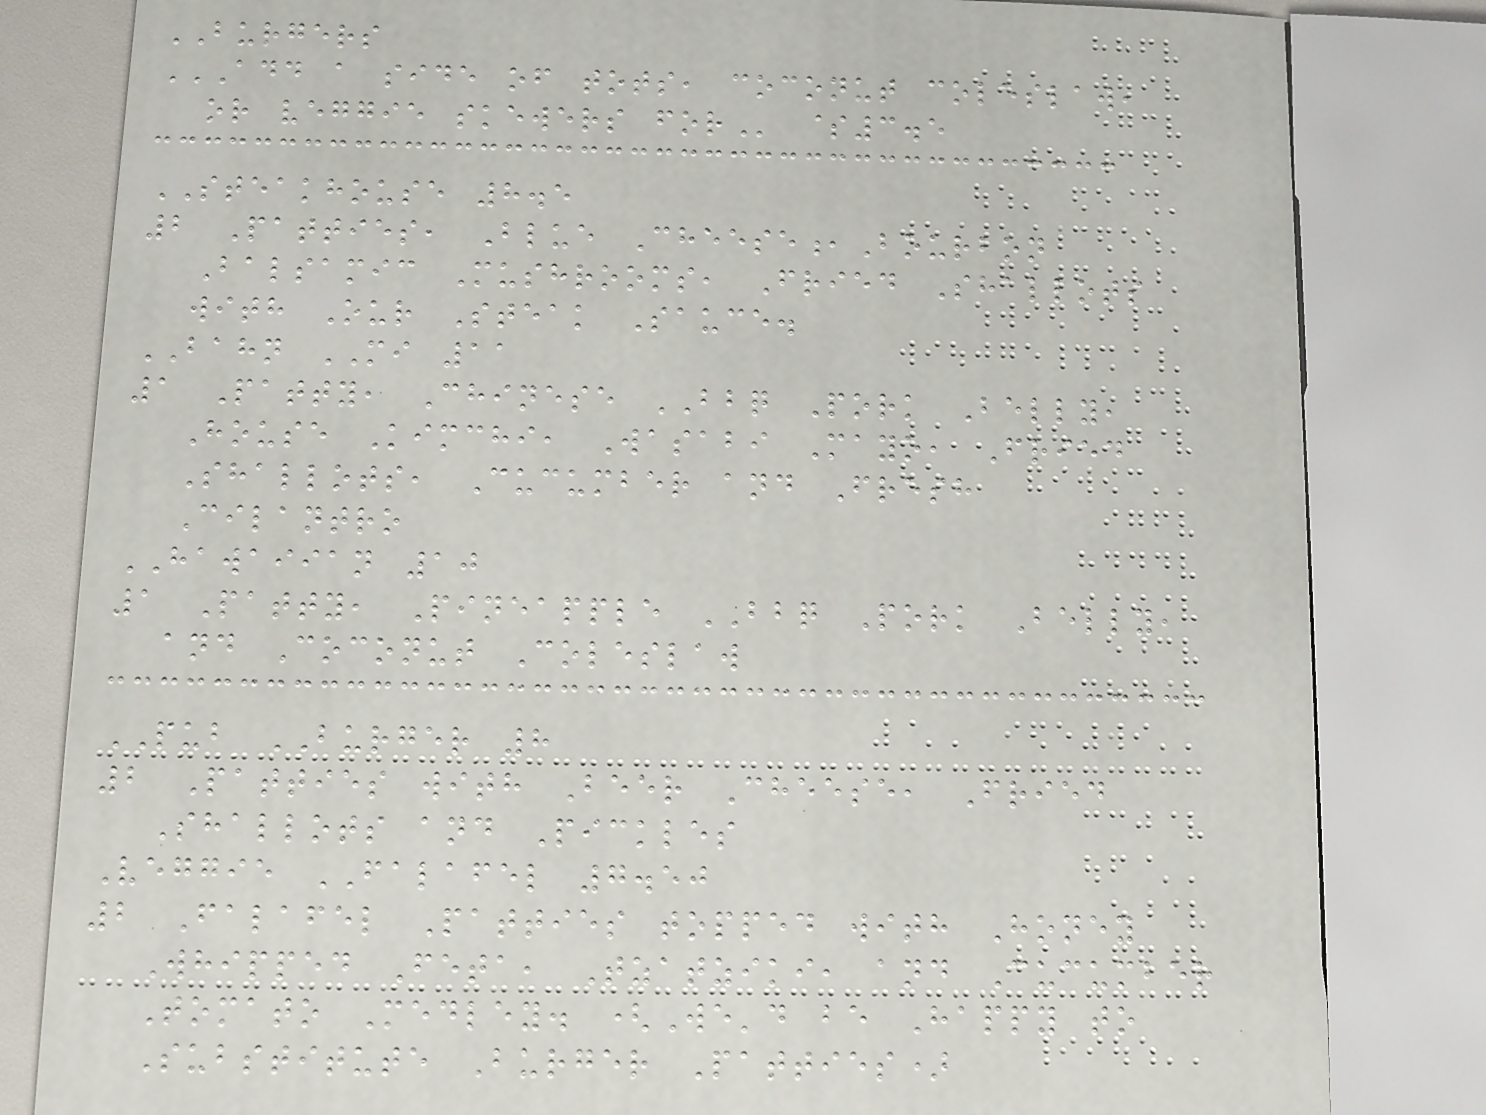BURGERS
ADD A SIDE OF TOTS, COCONUT COLESLAW,
OR VEGGIE SKEWERS FOR $3.5
STEAKHOUSE 8.5
2 Patties, Blue Cheese,Bourbon
Balsamic Mushrooms, Fried Shallots
with Our Steak Sauce.
BAHN MI 11
1 Patty, Chinese BBQ Pork Belly,
House Kimchi, Wasabi Mayo, Fried
Shallots, Cucumber and Fresh
Cilantro
HAWAIIAN 10
1 Patty, Pineapple BBQ Pork Belly,
and Coconut Coleslaw
PUB BURGER 8
2 Patties with Beer Cheese, Fried
Shallots and Pickles
Veggie FALAFEL 7.50
2 Falafel Patties topped with Honey
Whipped Feta, Tzatziki, and Cucumber
Tomato Medley. (We'd be Happy to
Substitute Burger Patties)
